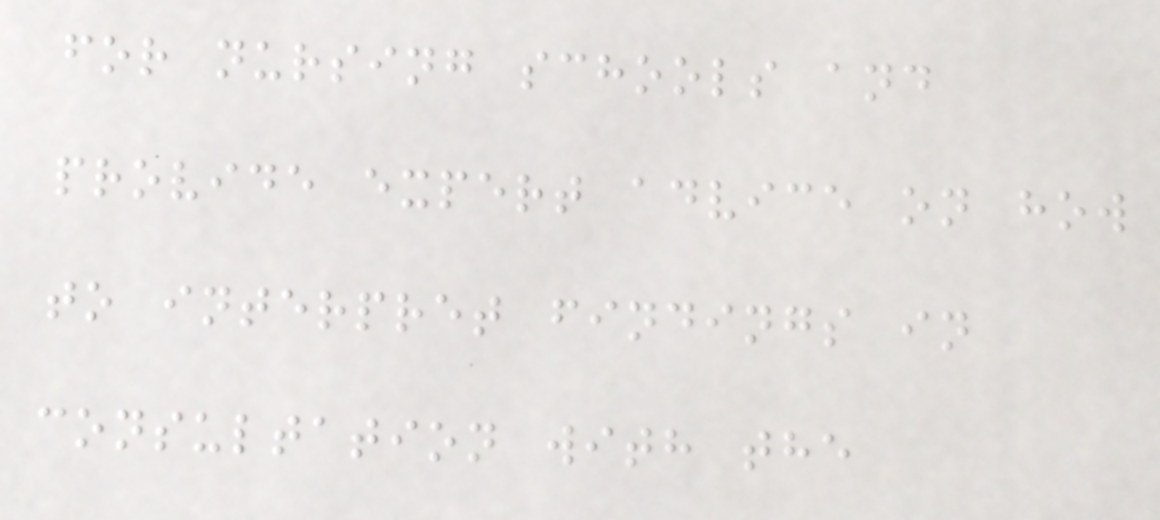for nursing schools and
provide expert advice on how
to interpret findings in
consultation with the
